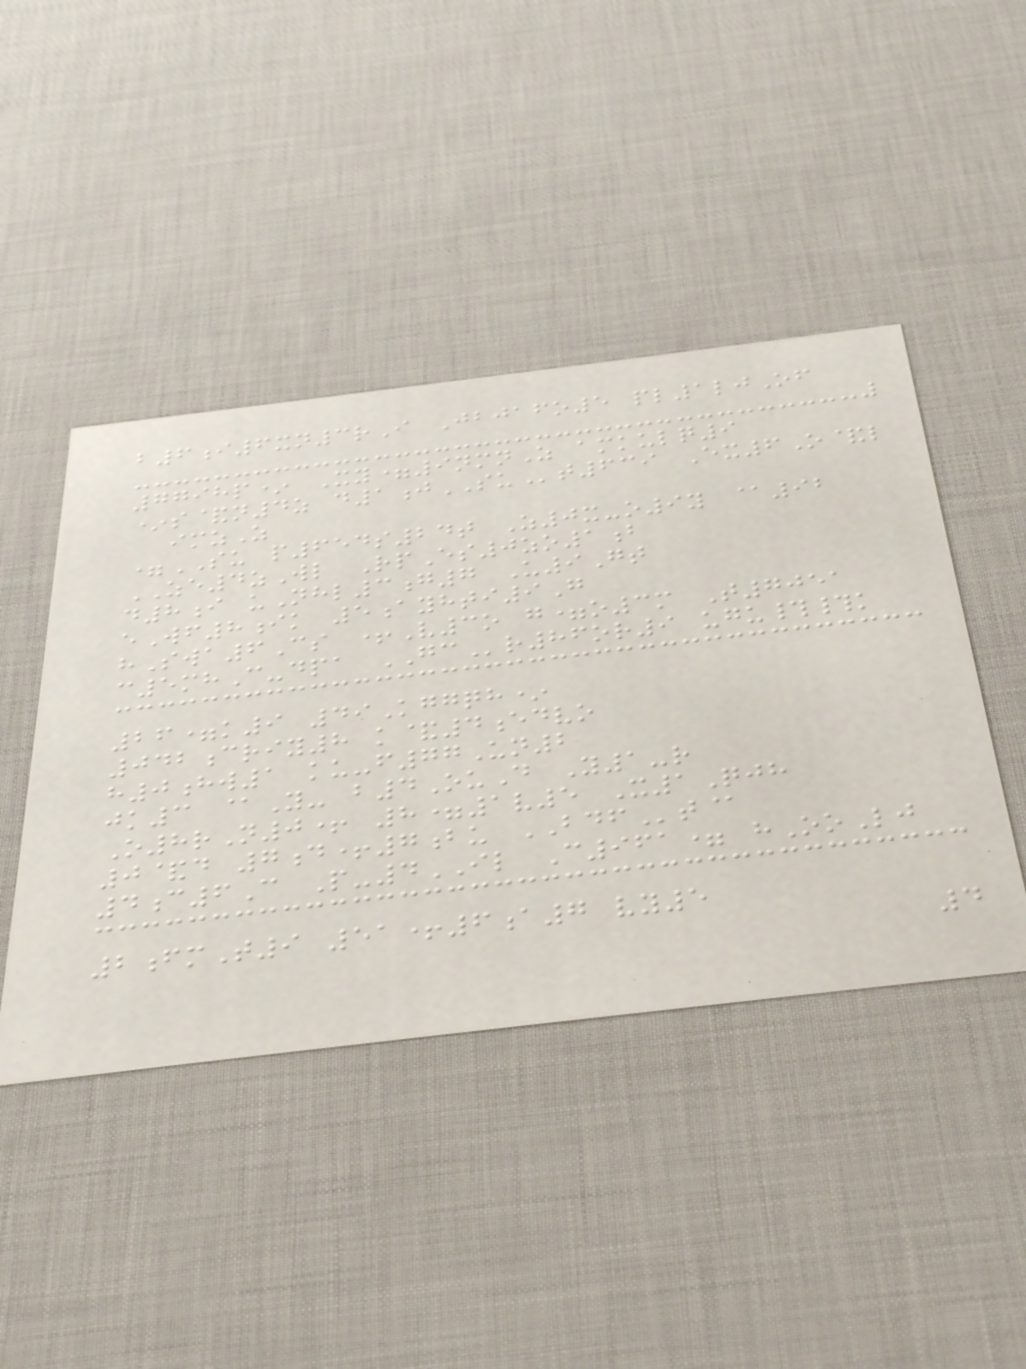b6i6xn3rI Jbjafo5 pl1ljOf
7798p* Xy=9nmnZ amkulq9
*s&n4z d1jSUt639 Ex6O&l
imzZ
=SU p654s24t Z0x-o9y @92
ZE4zWl RpEs0zo1b
d8i uNhl3g7 U9Gt
eWf8ik 5ayhti9G
hSwa6Cs +V3o g=o3m T7051
c5mhC-dpa GCr86or9 ugu##k
26=k9 49Kggqh*
042criy8 k&4edvo
h0hw1 ku-f77Un2
jk3 @Y- b4OuD Y1-r
O8rN0+ 8=1v5 X1Qjh
0&d 7d+7bu BDFt@
4c6C P-4IL C961= hOoLj
2fmT9 51+6a7 vy5
4
